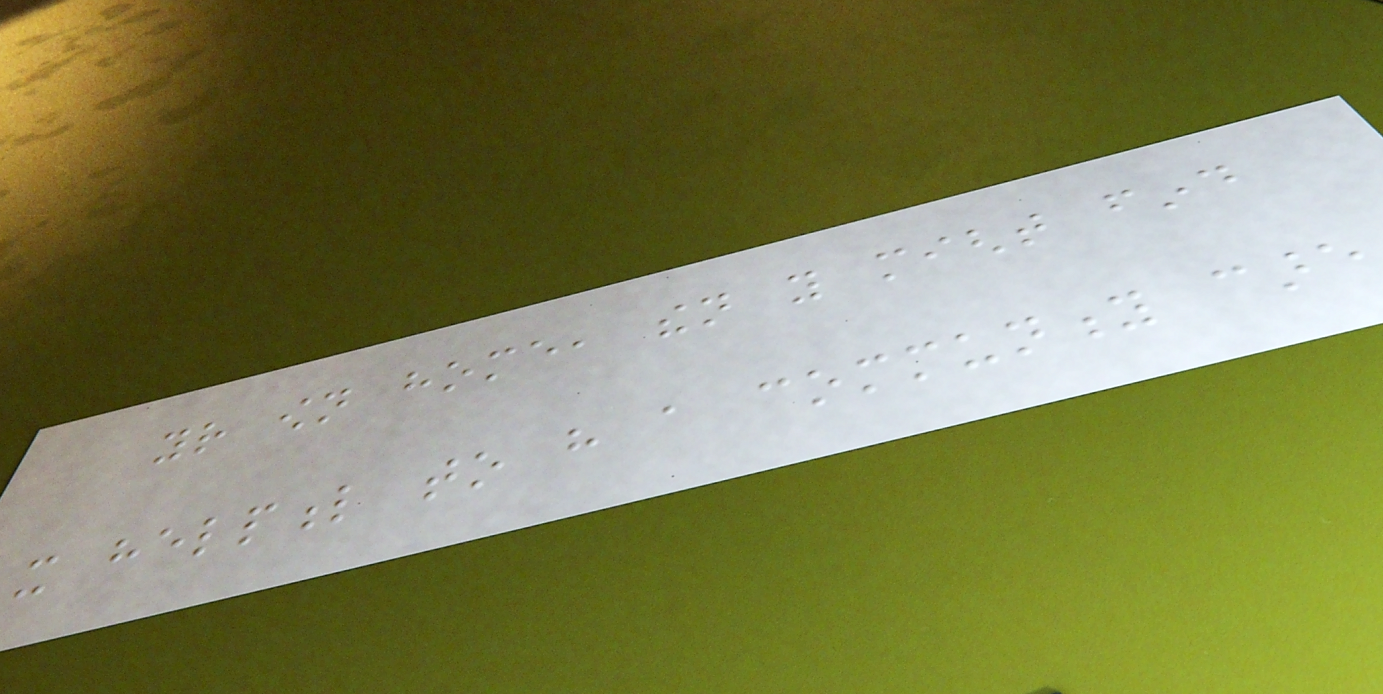your own home, then you might find
it helpful to have a community care
